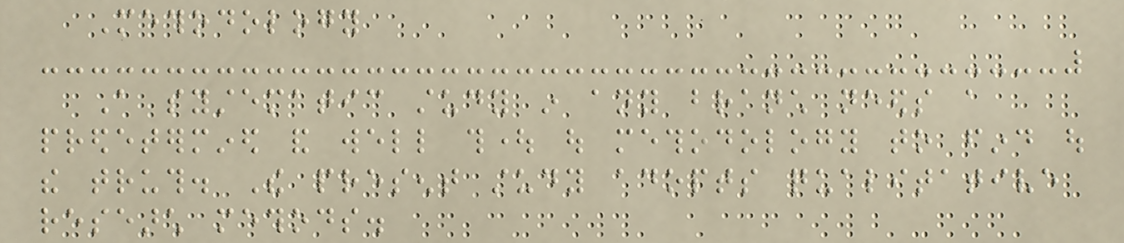Methodology
A systematic study in any branch needs a
predetermined and well thought out methodology to find out
the truth. The present study adopts qualitative
research methods.
